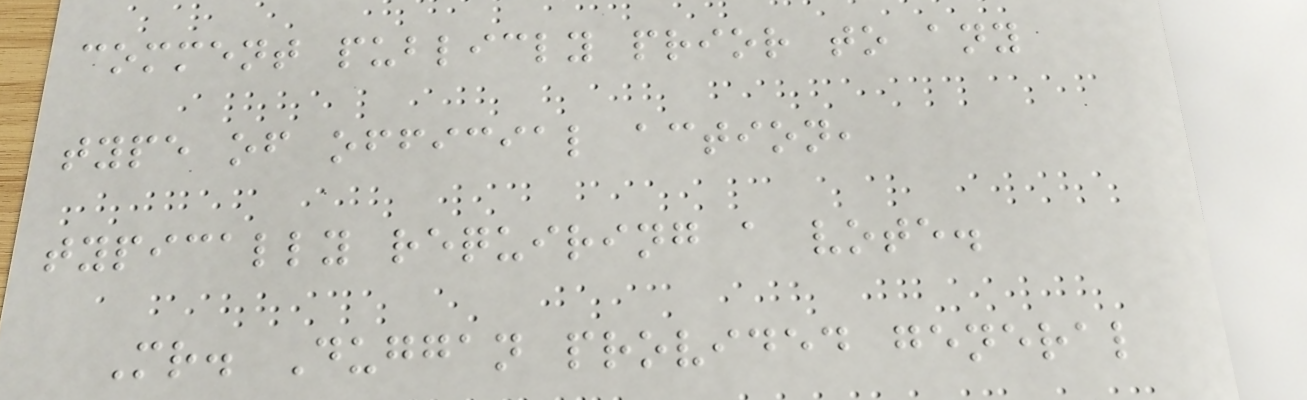comment publicly prior to any
type of official action,
typically requiring a vote.
Mr. Duggan provided general
